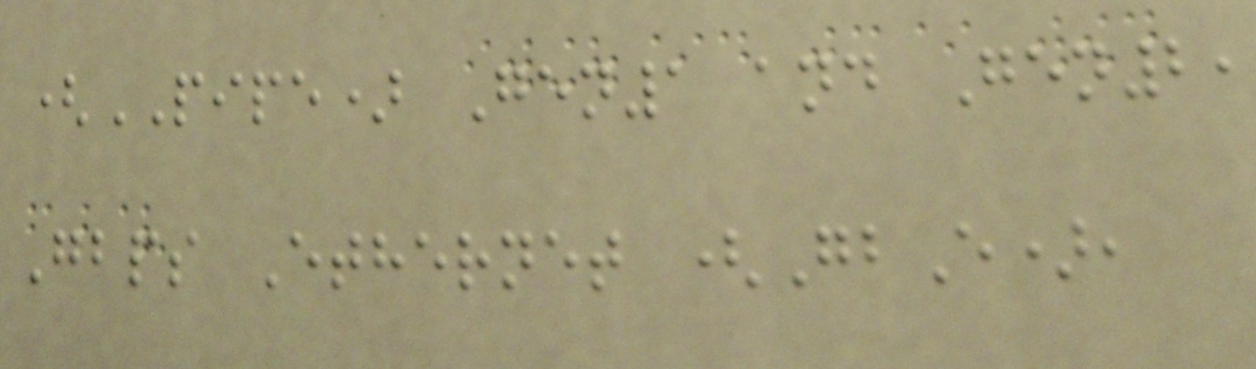(PIPE) Gen1 and Gen2,
Gbps Ethernet (GbE),
